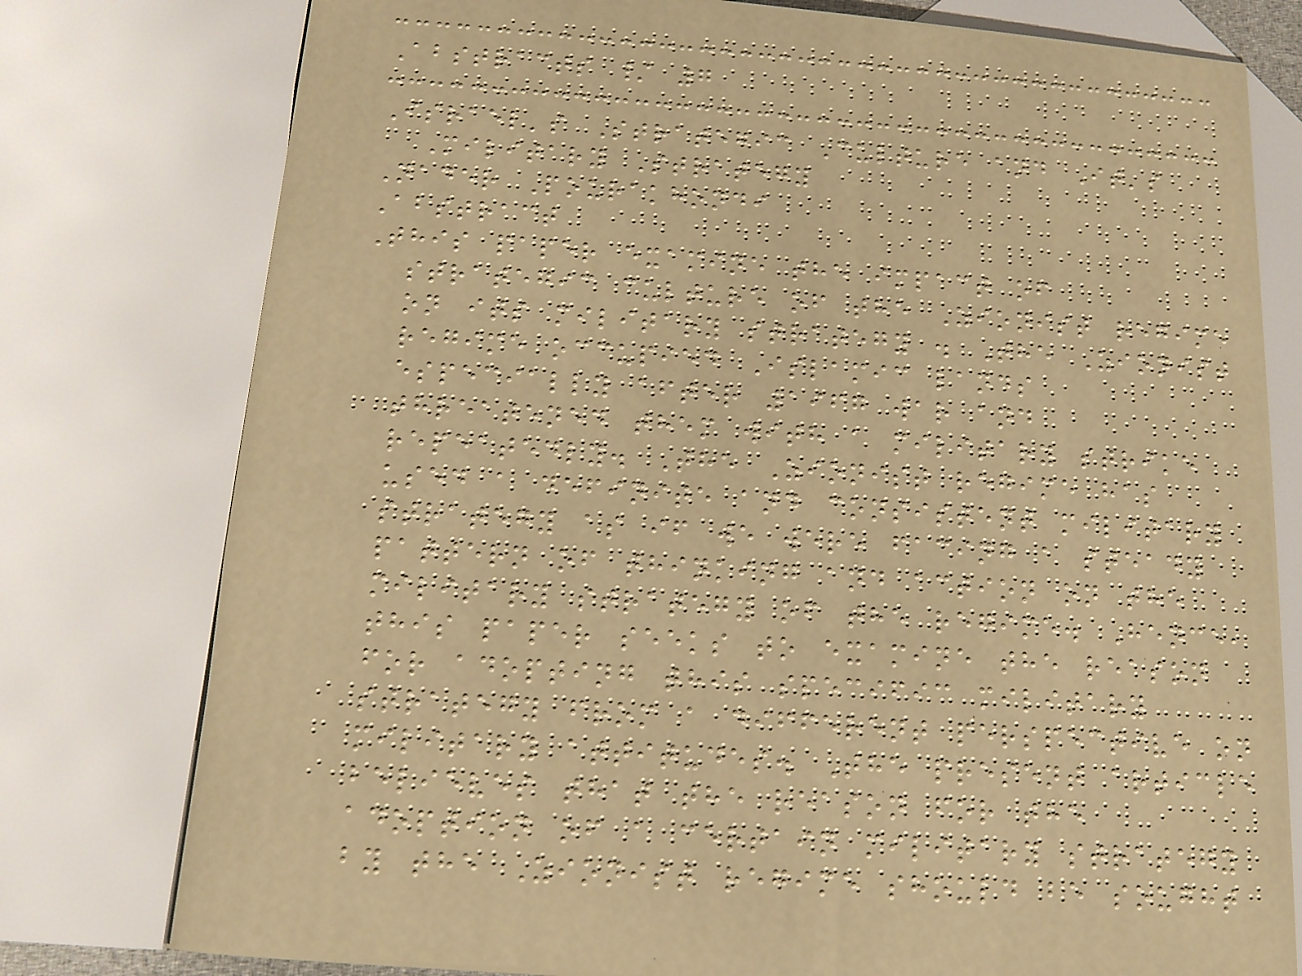Abstracts / 7
Israel's Strategic Culture and It's
Military Strategy
Nader Pourakhondi
Abstract
This paper examine the impact of
strategic culture of the Zionist regime
on its military strategy . The Zionist
regime occupied Islamic lands
especially after 1967 war and
threatened them with a military strike
repeatedly. The Zionist regime has
used a definite and consistent military
strategy as if we were facing a steady
pattern of thinking and action on the
military strategy of the regime. Hence,
this paper seeks to examine the reason
for adopting this specific military
strategy from a different perspective on
military attitudes. The present article
believes that the reason for the
adoption of a certain military strategy
by the Zionist regime should be sought
